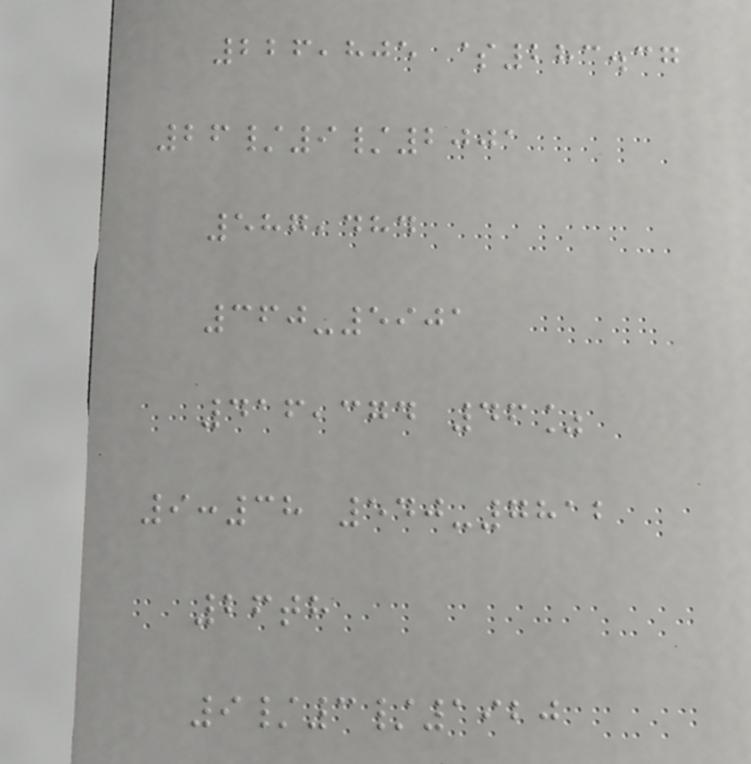226,805 $283.37
26/9/2001
587,484
360-5901
416,374 46%
9:38 540-7812
26th
9/3/1920
